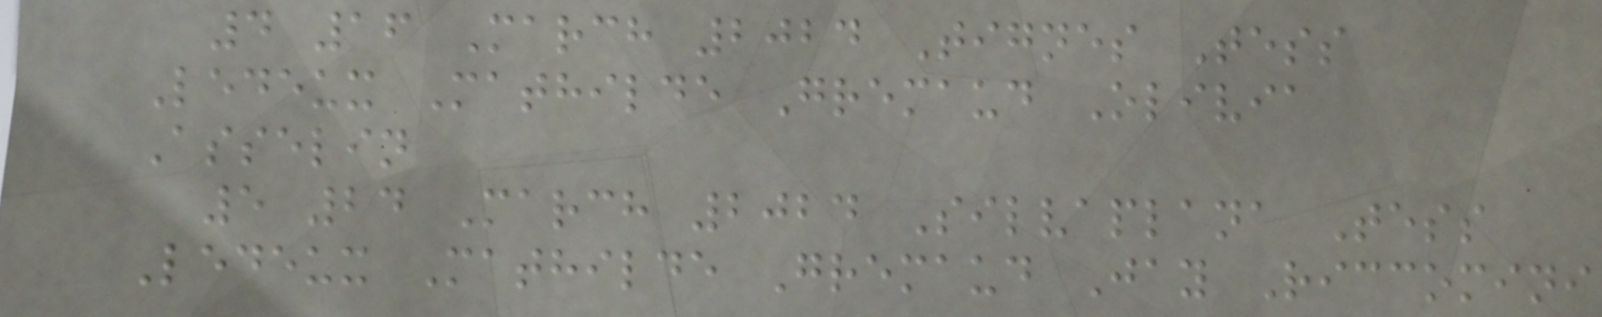4 16 March 2024 Tignes Tess
Ledeux Mathilde Gremaud Olivia
Asselin
5 24 March 2024 Silvaplana Tess
Ledeux Mathilde Gremaud Jay Riccomini
